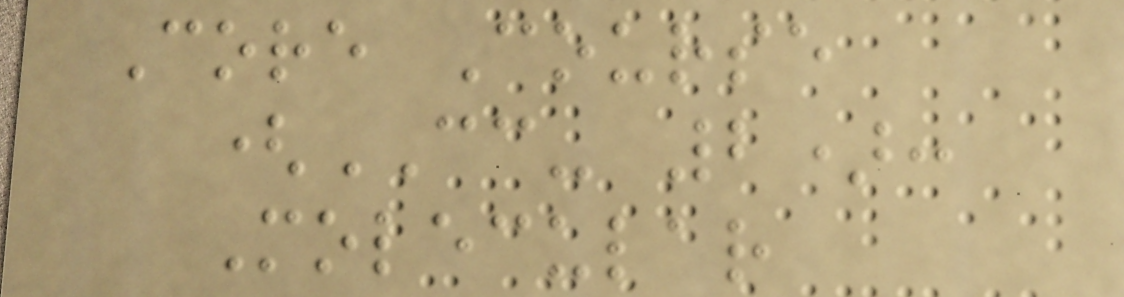Core Course
(CC- 2):
Molecular
